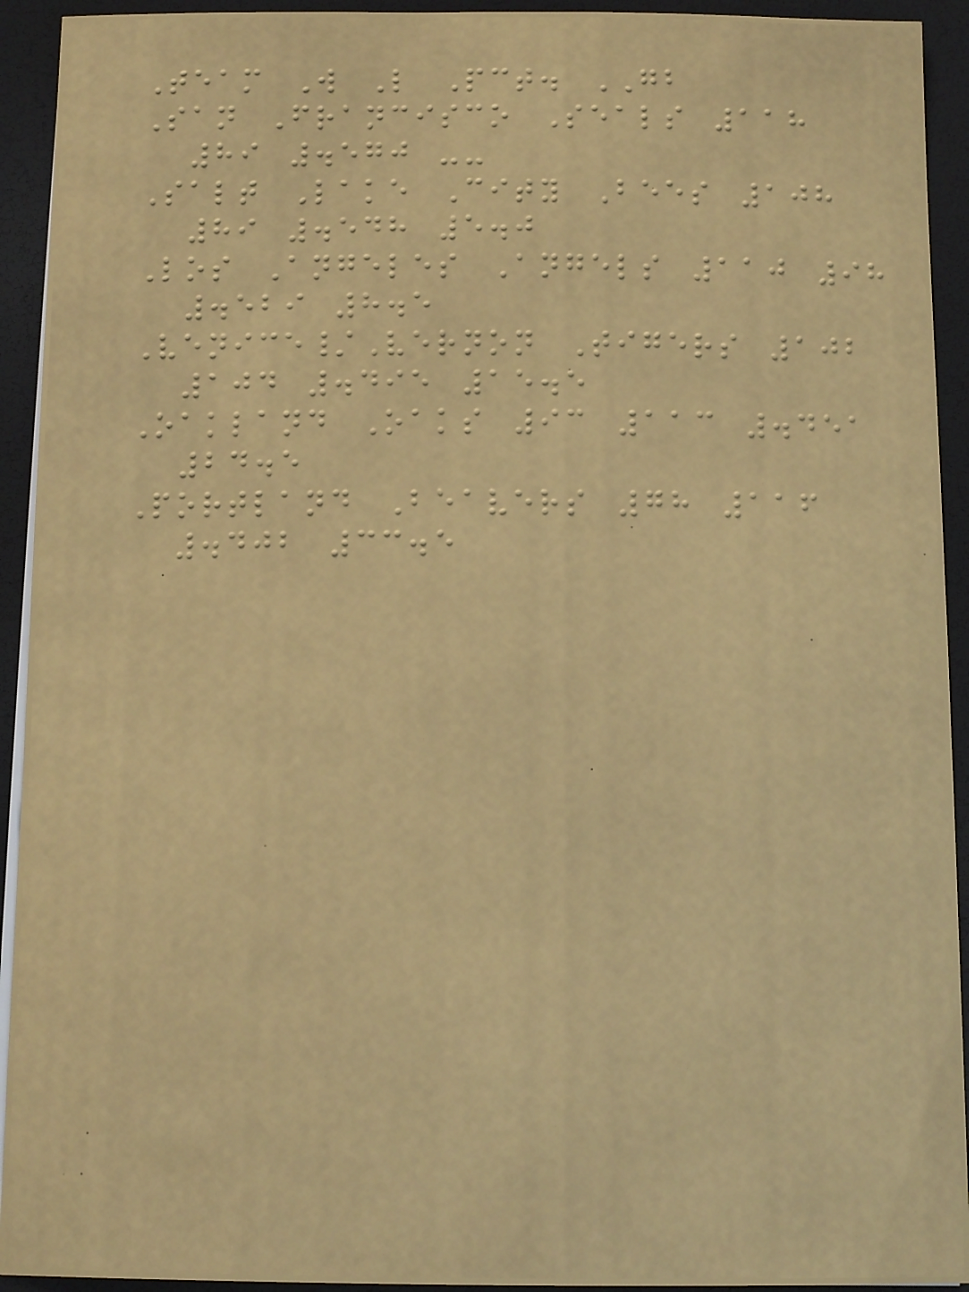Team W L Pct. GB
San Francisco Seals 118
89 .570 --
Salt Lake City Bees 108
89 .548 5.0
Los Angeles Angels 110 98
.529 8.5
Venice/Vernon Tigers 102
104 .495 15.5
Oakland Oaks 93 113 .451
24.5
Portland Beavers 78 116
.402 33.5
